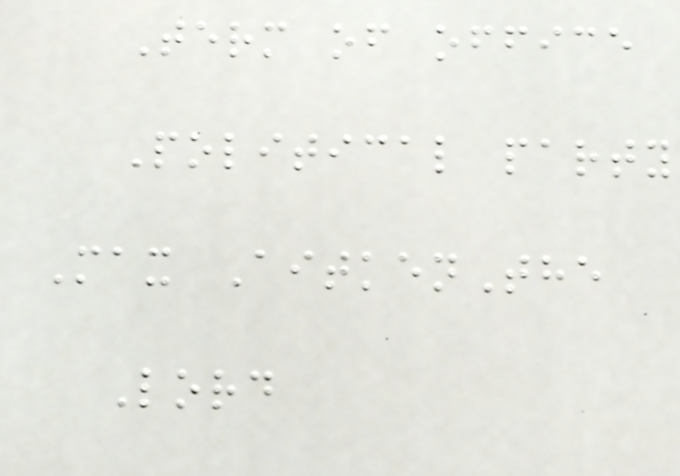Term of office
Political party
Max AitkenThe
Lord
